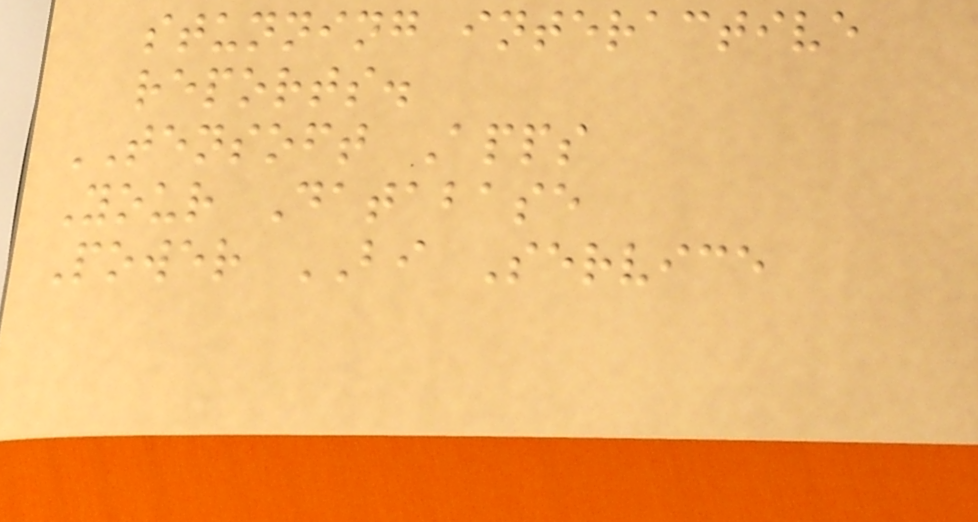stunning interactive
reports.
TENSOFT Apps
Your Database
Power BI Service
